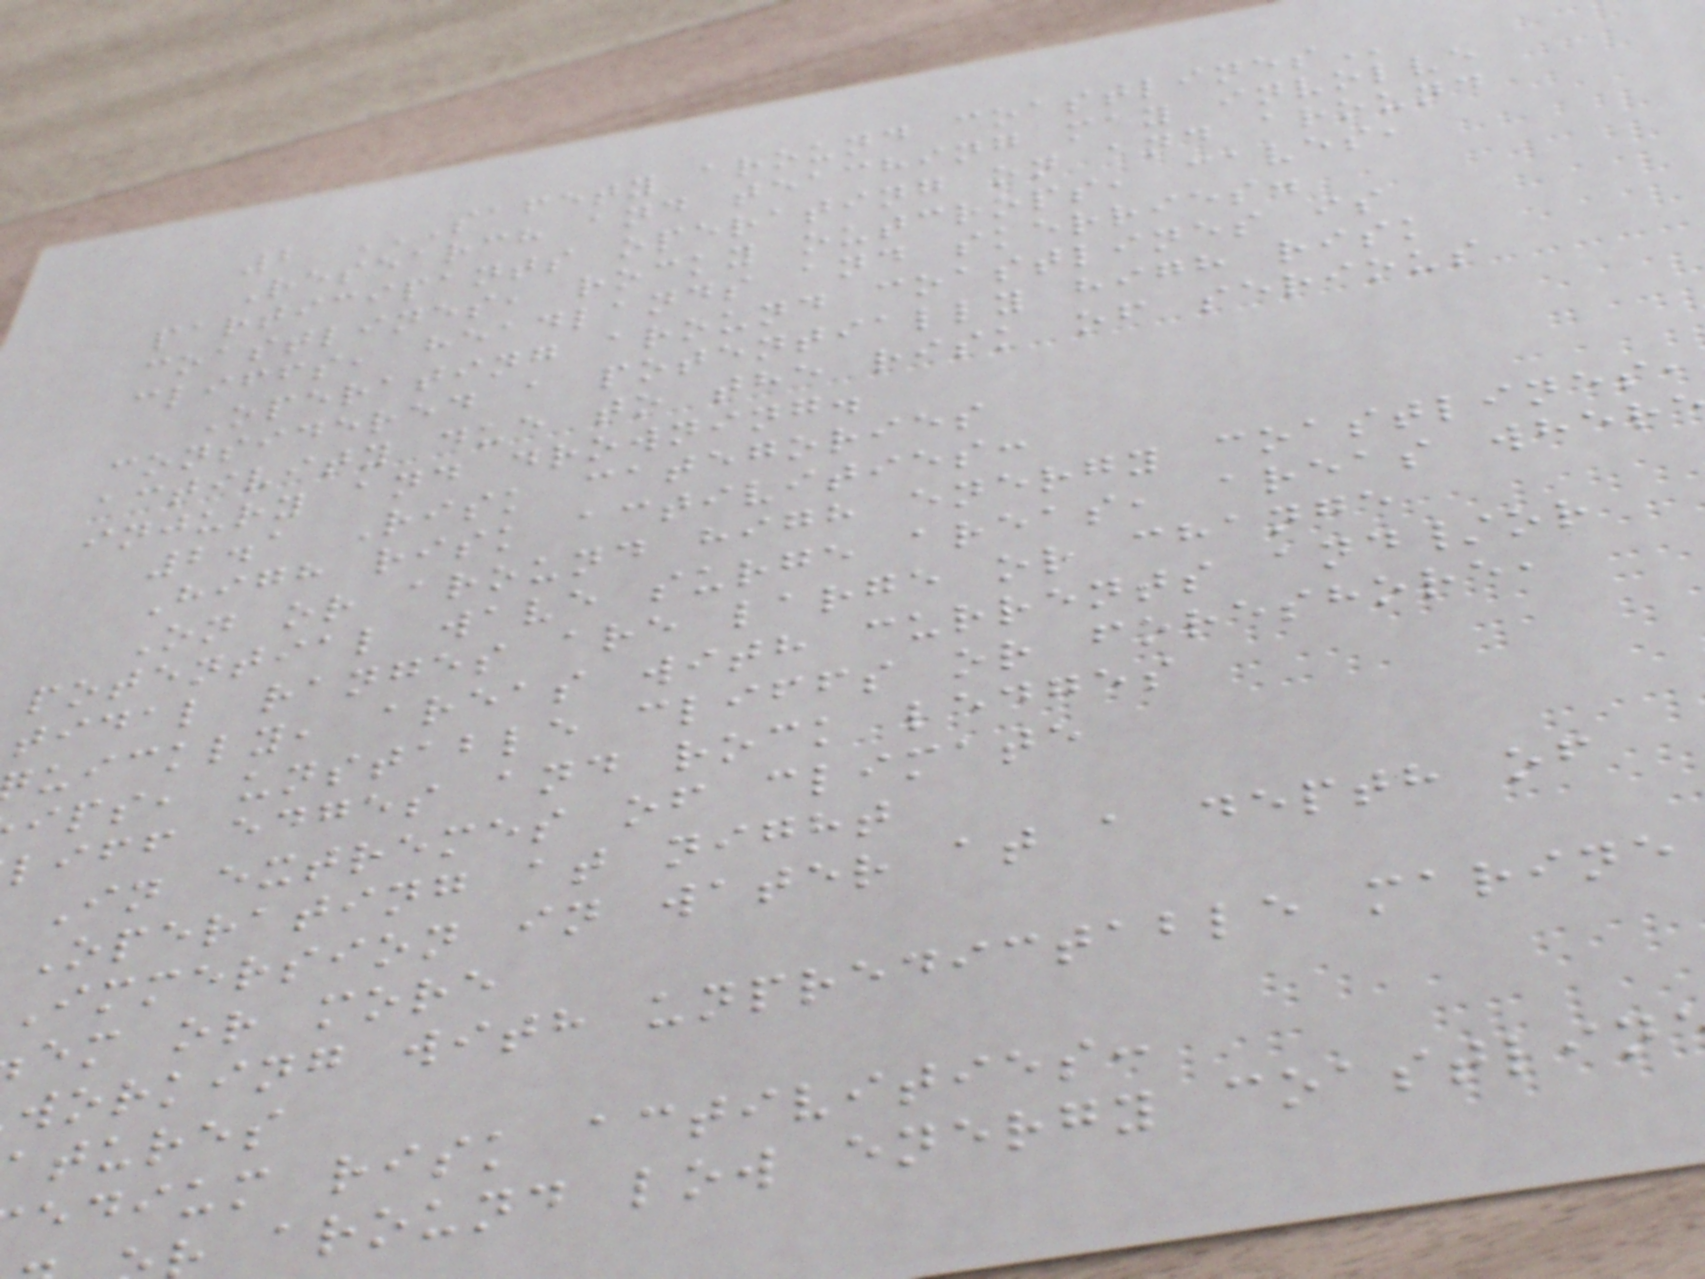2 SAFETY AROUND COASTLINES
Research and teaching may involve
participants operating on and around
coastlines, rocky outcrops, caves,
cliffs, headlands and skerries.
Operating around coastlines is
considered a potentially high risk
activity due to the risk of serious
injury and drowning.
2.1 Risk categories
High risk activities:
On or around high energy coastlines,
potential wave surge areas, areas wher
tidal ranges are large or change
uickly, areas with currents and/or
ips, unstable cliffs or foreshore,
liff edges and rock ledges
In extremes of climate
Operating at night
Immersion in water at a depth of
em or more
working with unpredictable marine
tures
edium risk activities:
around low energy coastlin
